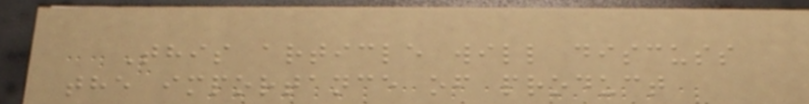This article will discuss
the importance of product
